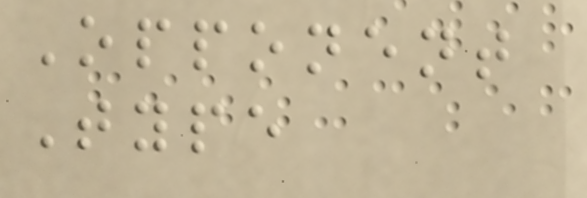Opponent
Type
